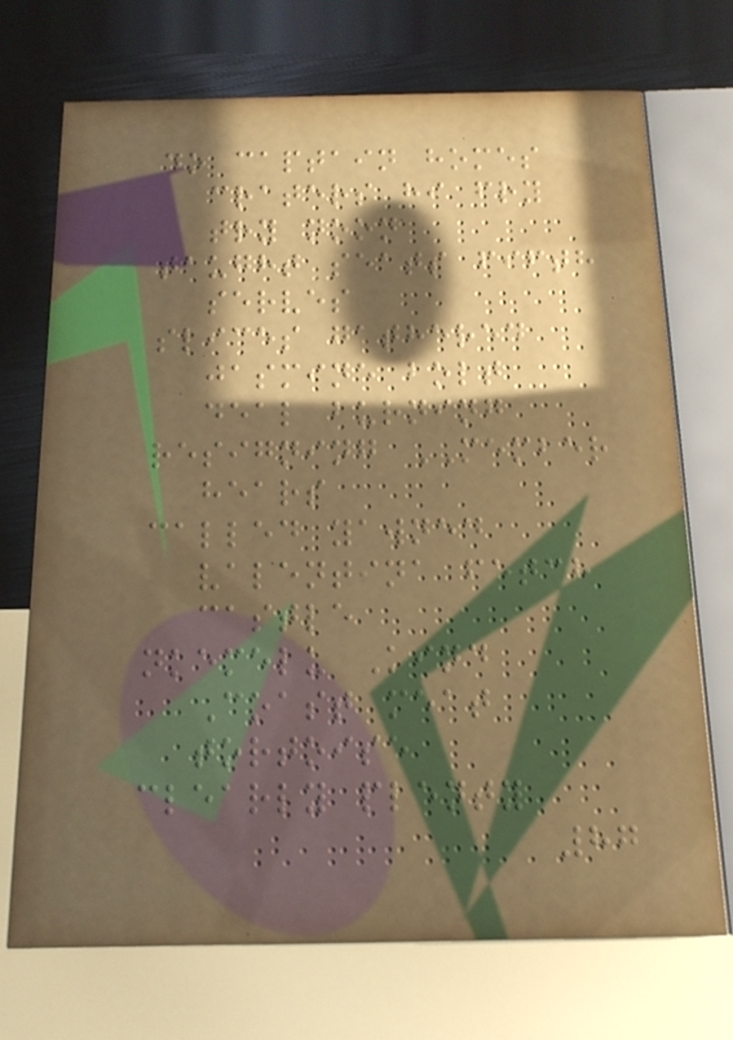do captain homes
craters hi fry
try noon
taught seats fifth
serves
slices gathered
jasmine bolt
deal burning
resigning MEMBER
hears
called yawned
valentina fetch
castle
nkemelu Kind
Coast meat
tortoise
clearly plenty
87
